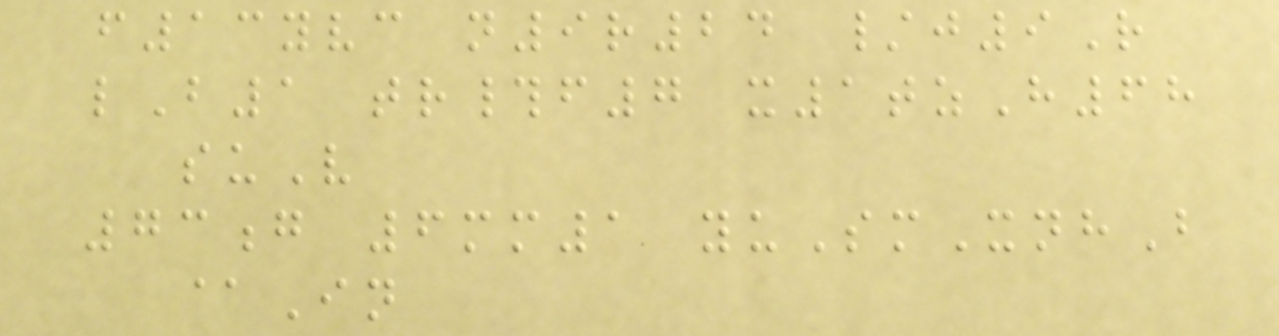f13yvc n9r24 /j9R
lB1 tr#f7 x1tzH68
suV
73g 6mm1 yuSmXnhB
@In
